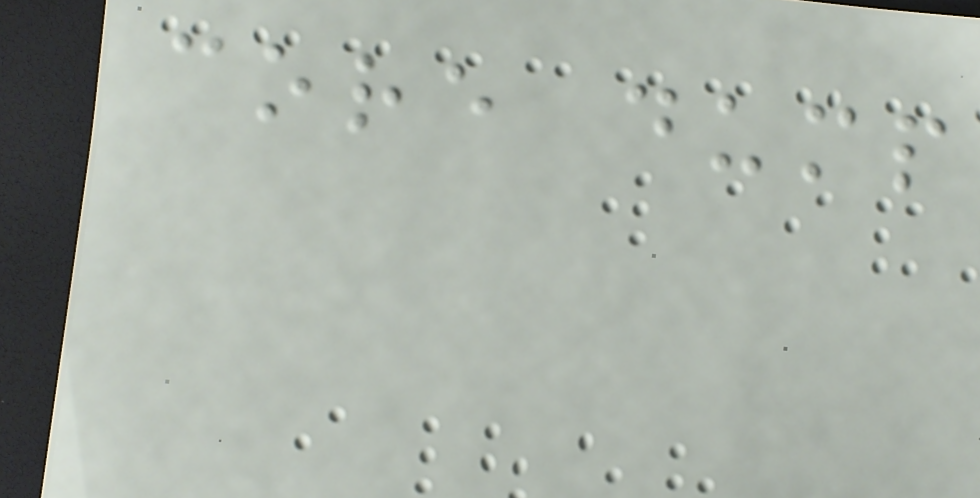core dump
